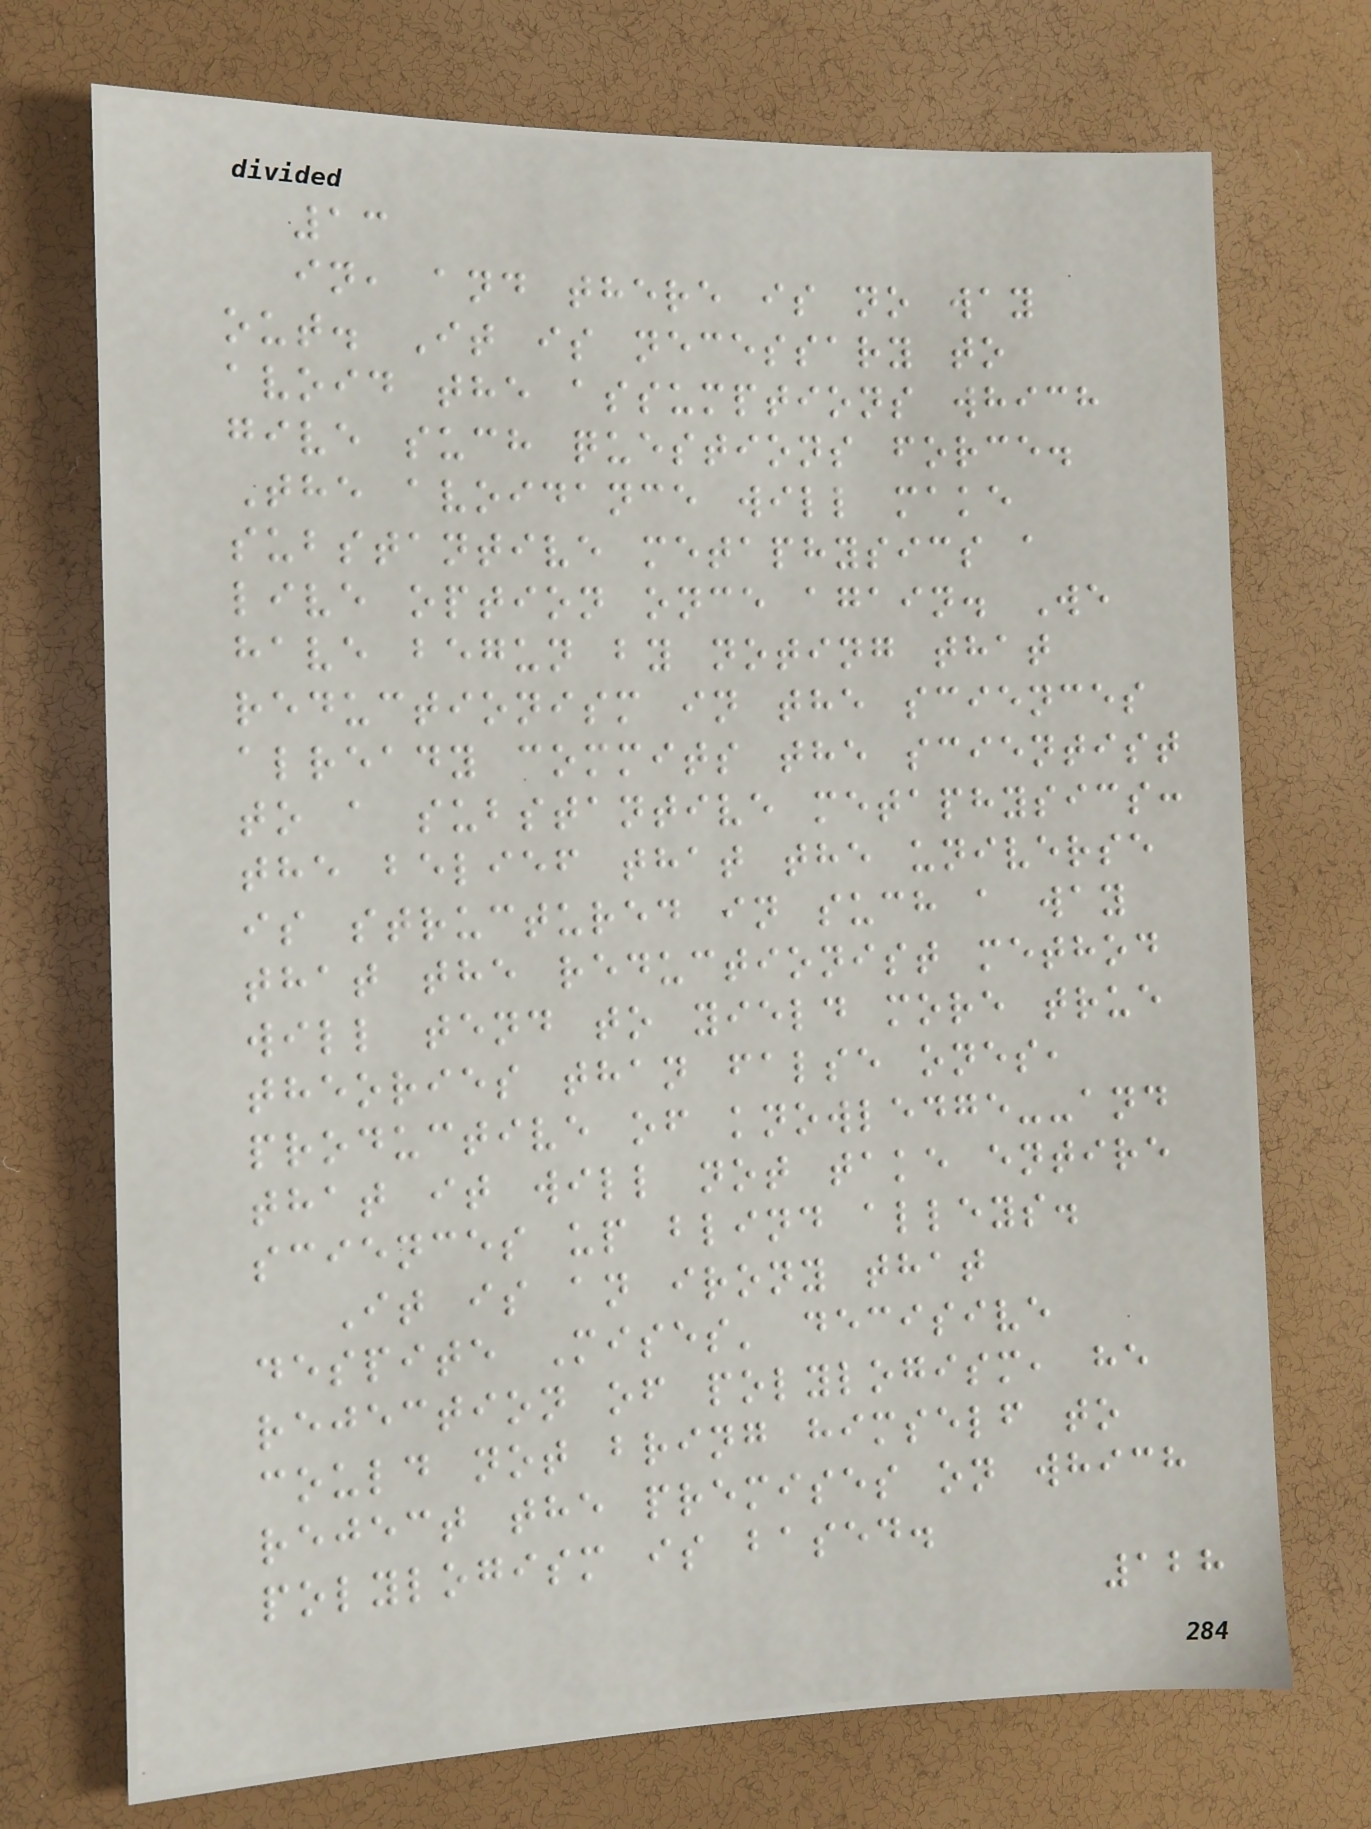13
in, and there is no way
out. It is necessary to
avoid the assumptions which
give such questions force.
The avoidance will make
substantive metaphysics a
live option once again. We
have begun by noting that
reductionism in the sciences
already commits the scientist
to a substantive metaphysics:
the belief that the universe
is structured in such a way
that the reductionist method
will tend to yield more true
theories than false ones,
productive of knowledge--and
that it will not take entire
sciences up blind alleys.
It is an irony that
despite Mises' decisive
rejection of polylogism, he
could not bring himself to
reject the premises on which
polylogism is based.
128
